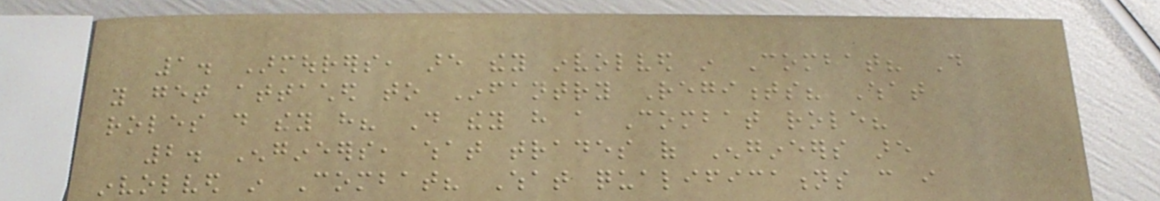1. Armourers, are they involved in Combat? Do
you get attached to Infantry Regiments? What
roles do they have? Do they have a Combat role?
2. Engineers, what trades of Engineers are
involved in Combat? What qualifications can i
